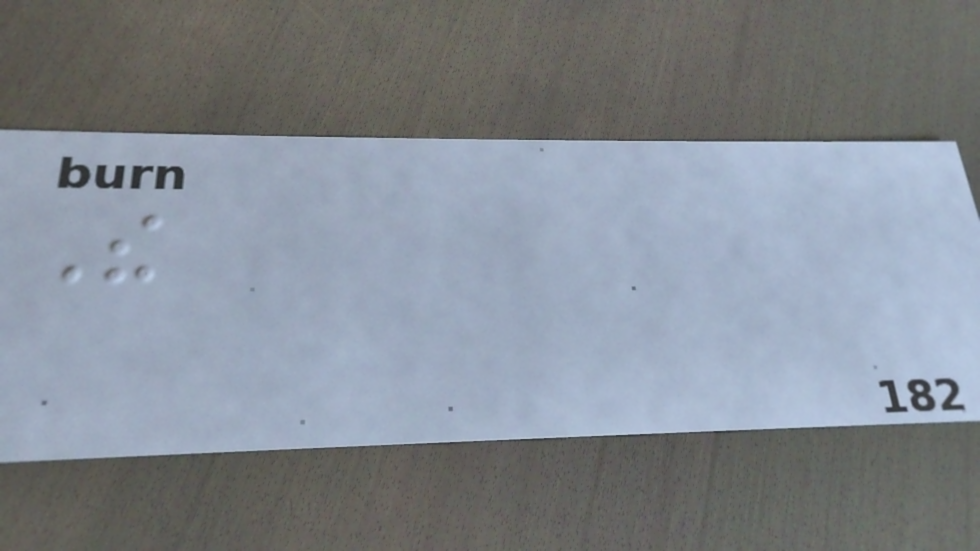The
